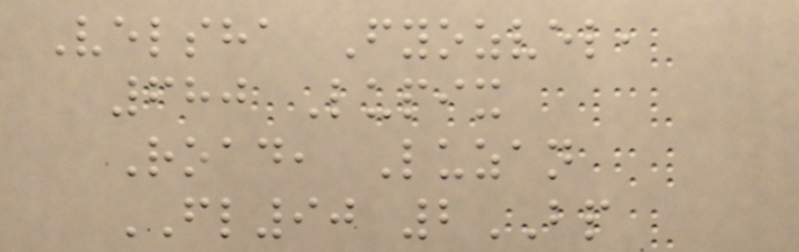Velsha Fyozvel,
680 Lupix
Road, Luzan
FL90 2BP
